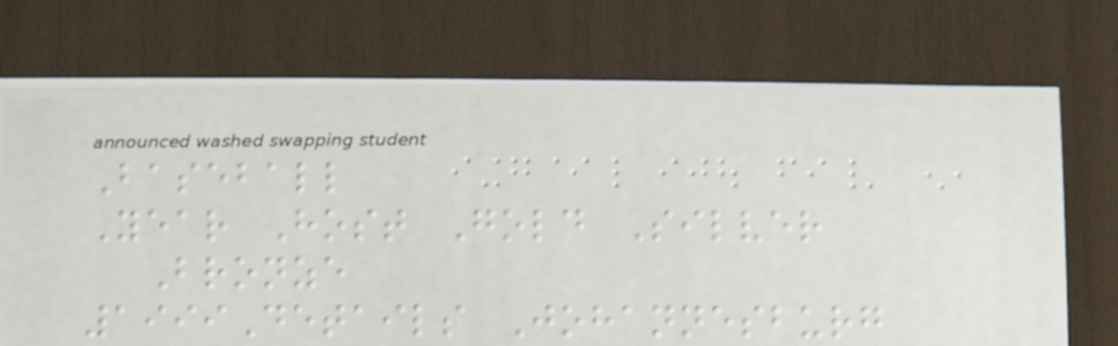Baseball
Year Host Gold Silver
Bronze
1999Details Johannesburg
